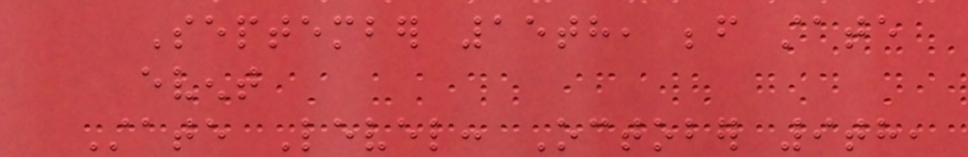September 15th, before state
event
State Level: October 9th,
